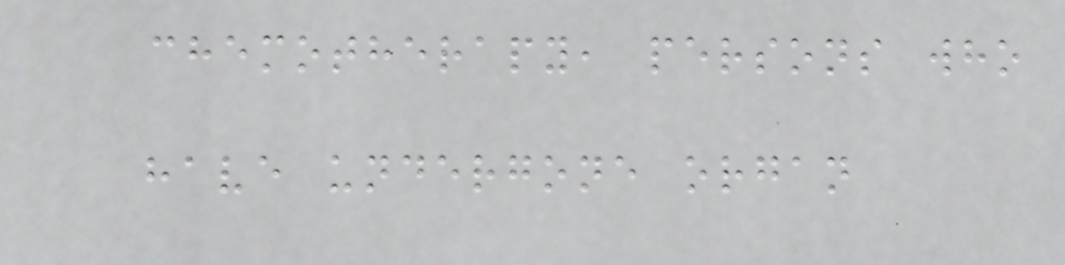chemotherapy, persons who
have undergone organ
